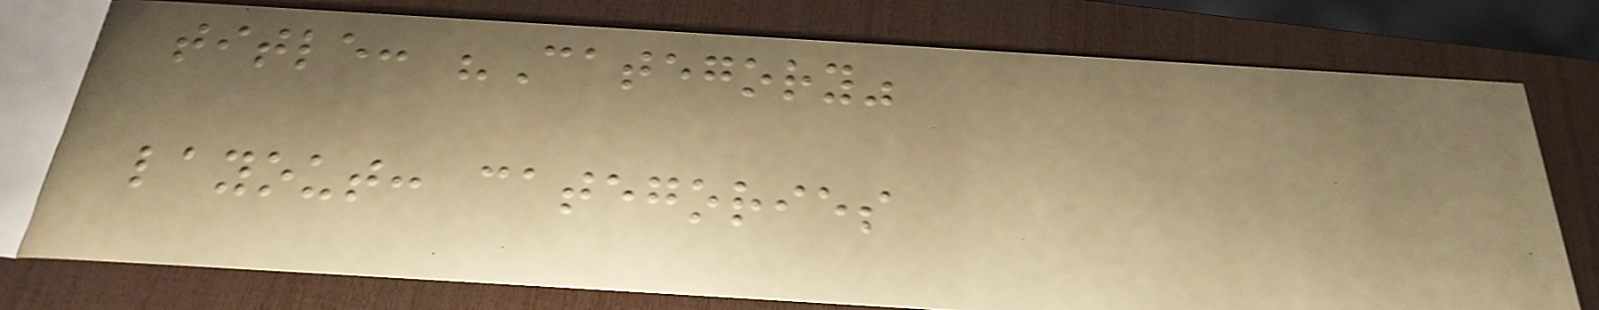title: "Category"
layout: categories
